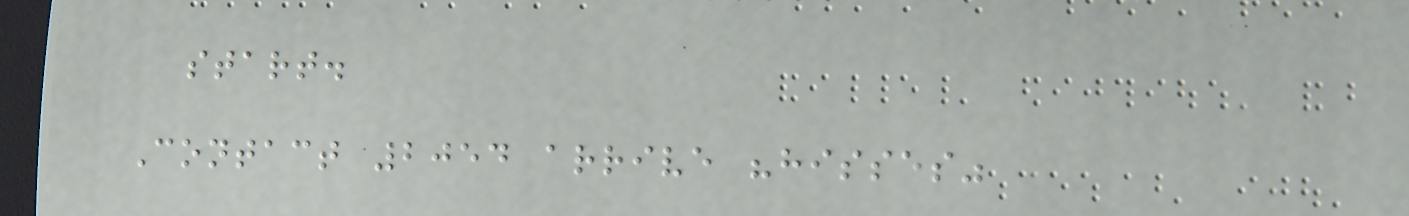start.
Contact 2054 arrive "hisses"
